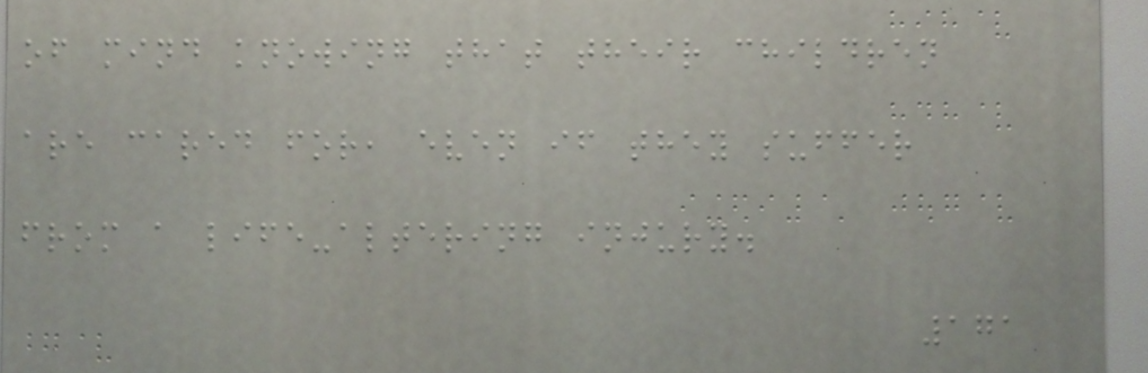of mind knowing that their children
are cared for, even if they suffer
from a life-altering injury.
171
